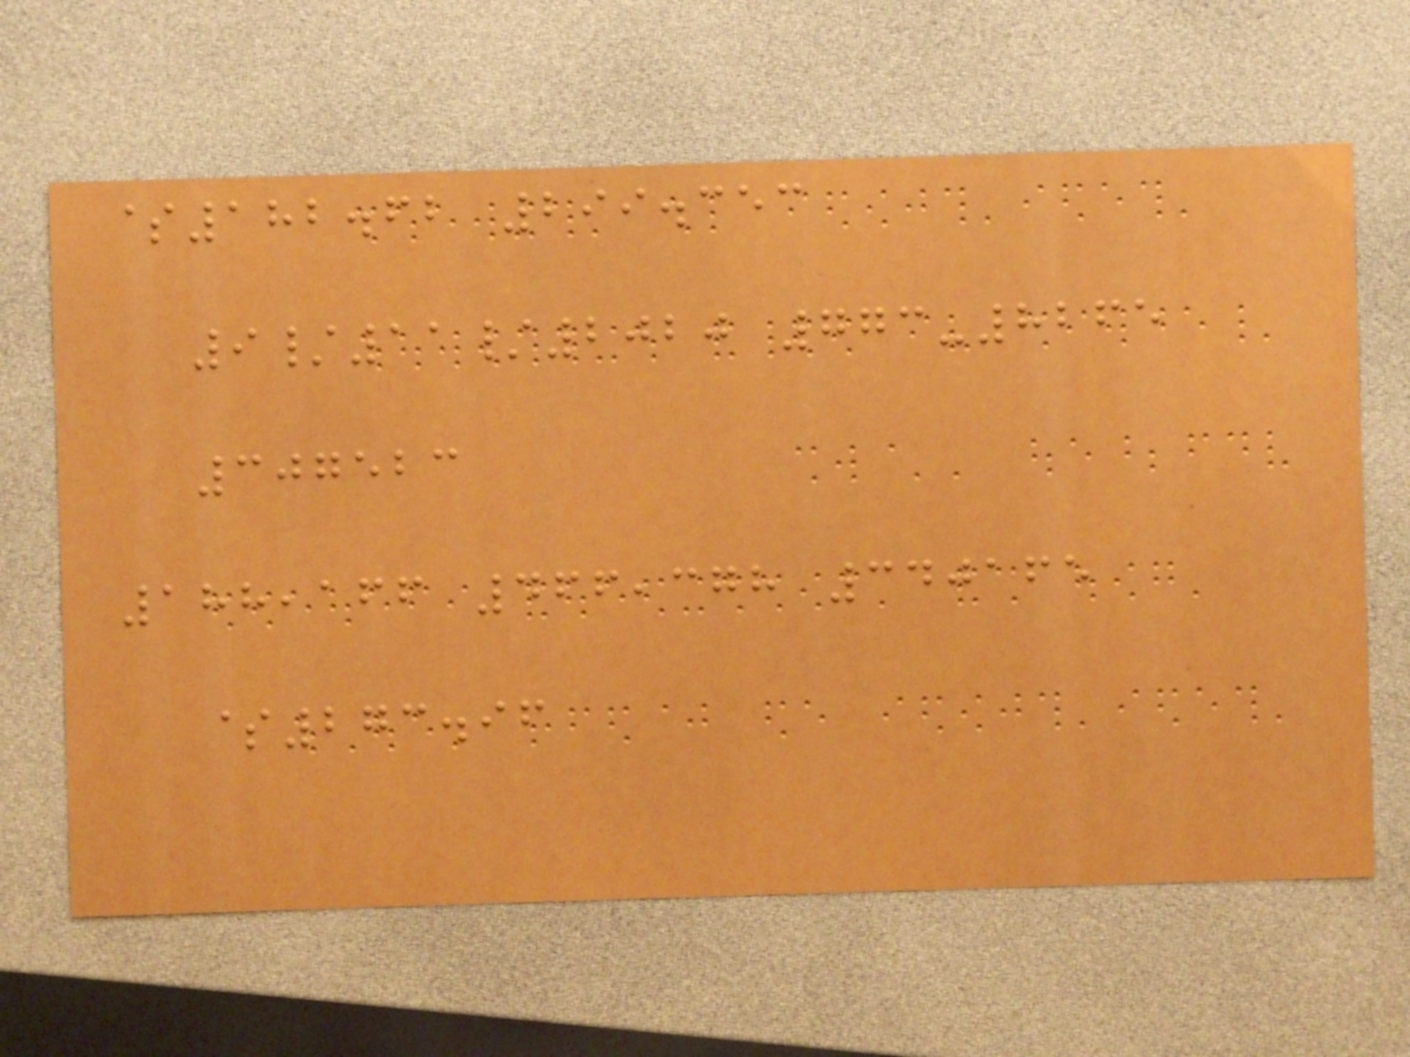$182.62 299.353
9/11/2020 773-8265
307523
188,166 466,378 340165
$273.96
